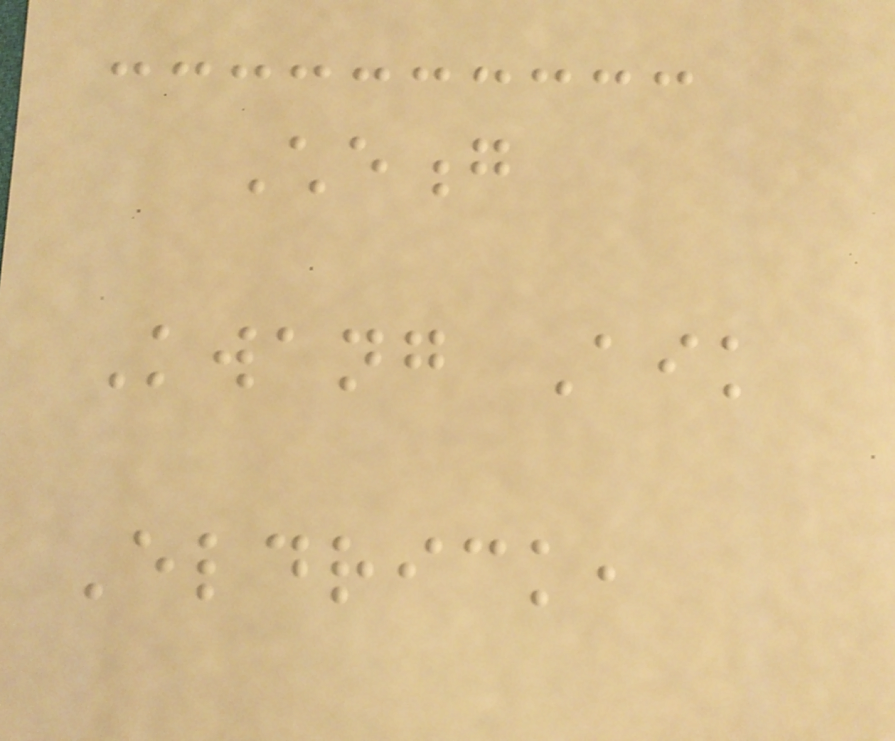Cheong
Kwang Aik
Eldrick,
